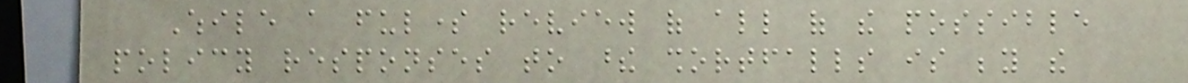While a fulsome review of all of the possible
policy responses to these shortfalls is beyond the
